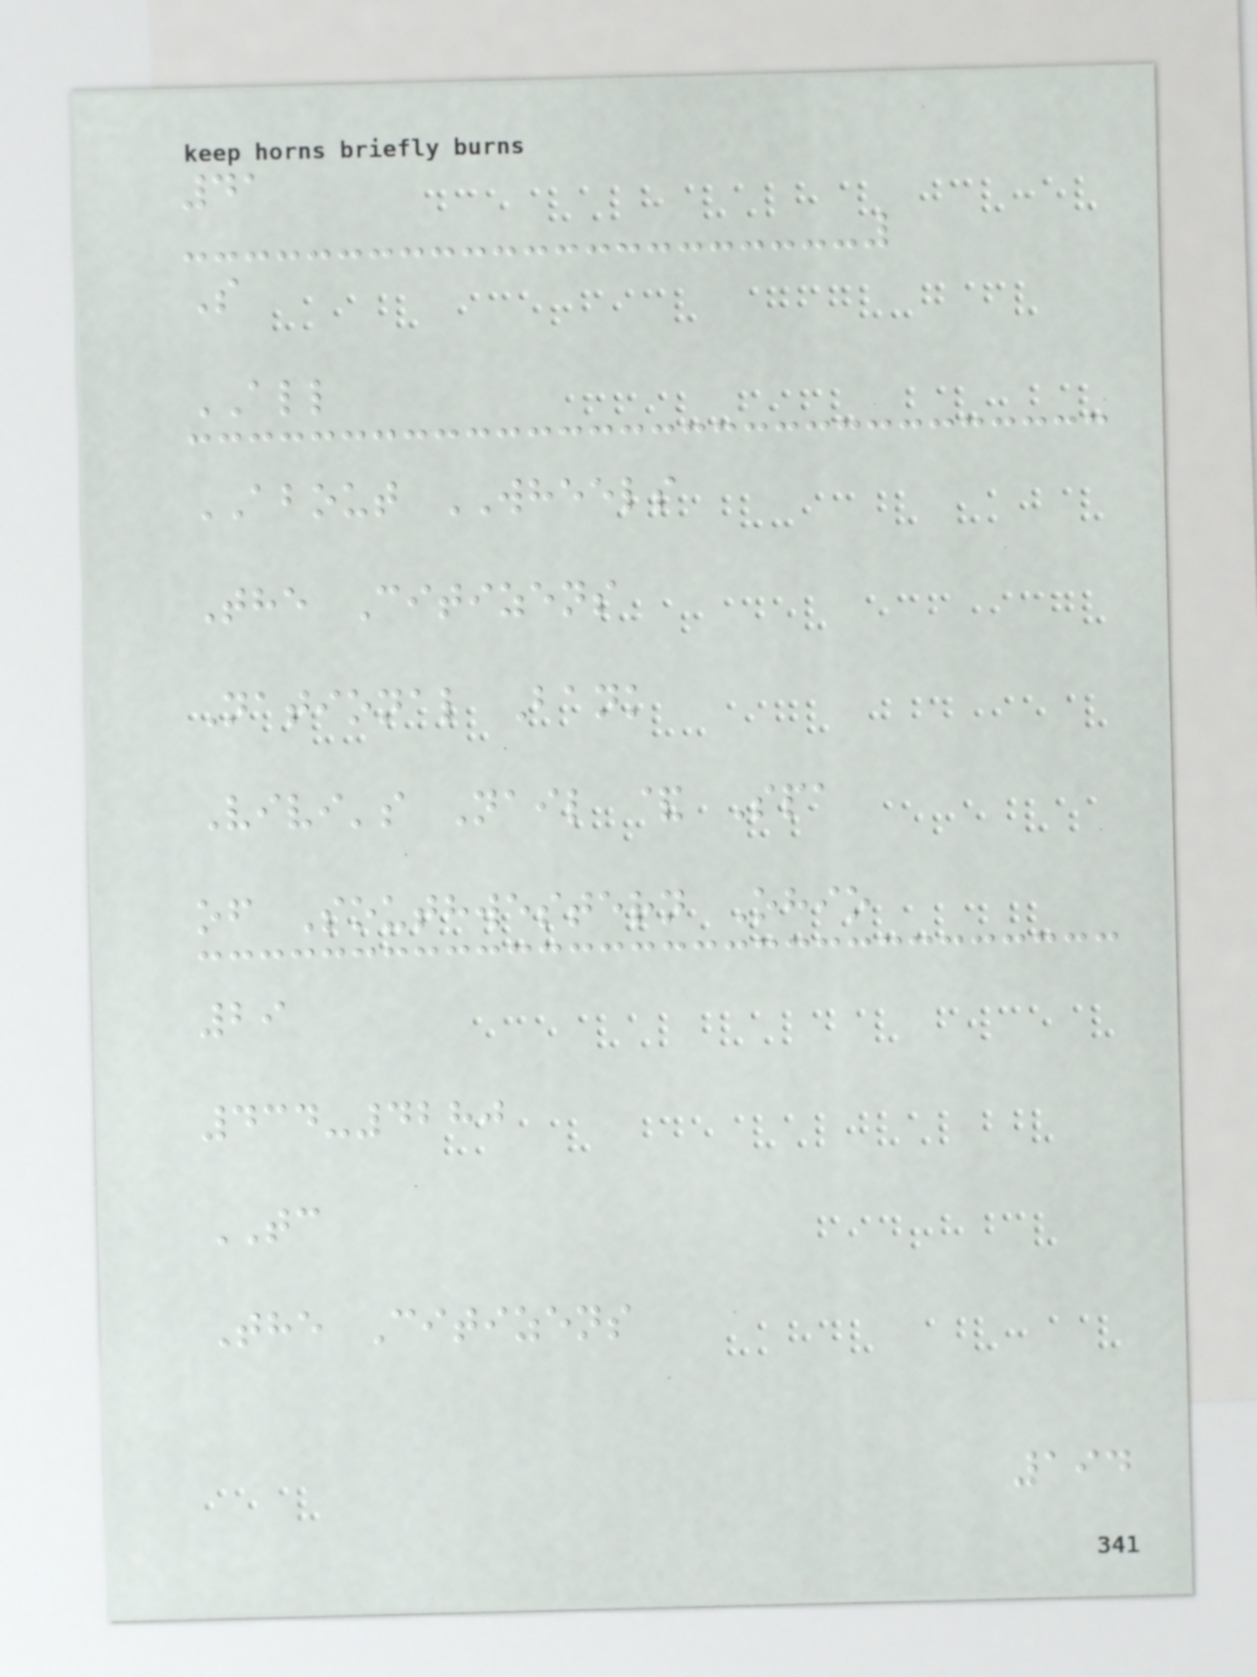41
S
ALL
ABOUT WHEELS
The Citizens
National Bank
Vivi's Nail & Spa
of Southwestern Ohio
29
434-4280
TC
The Citizens
194
